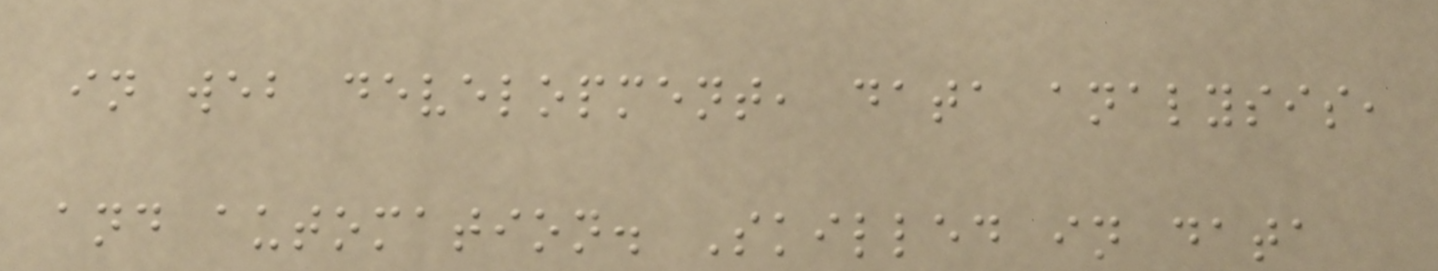in web development, data analysis,
and automation. Skilled in data
